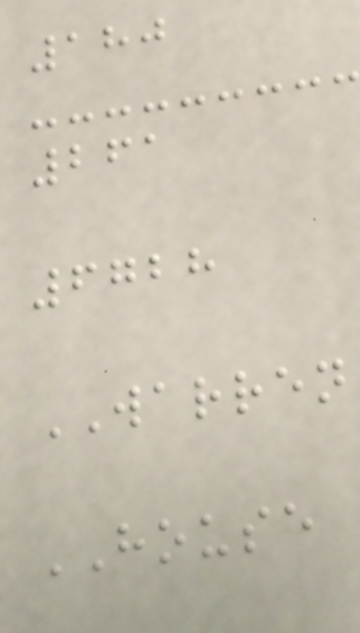180
261
6728
WARREN
HOUSE
